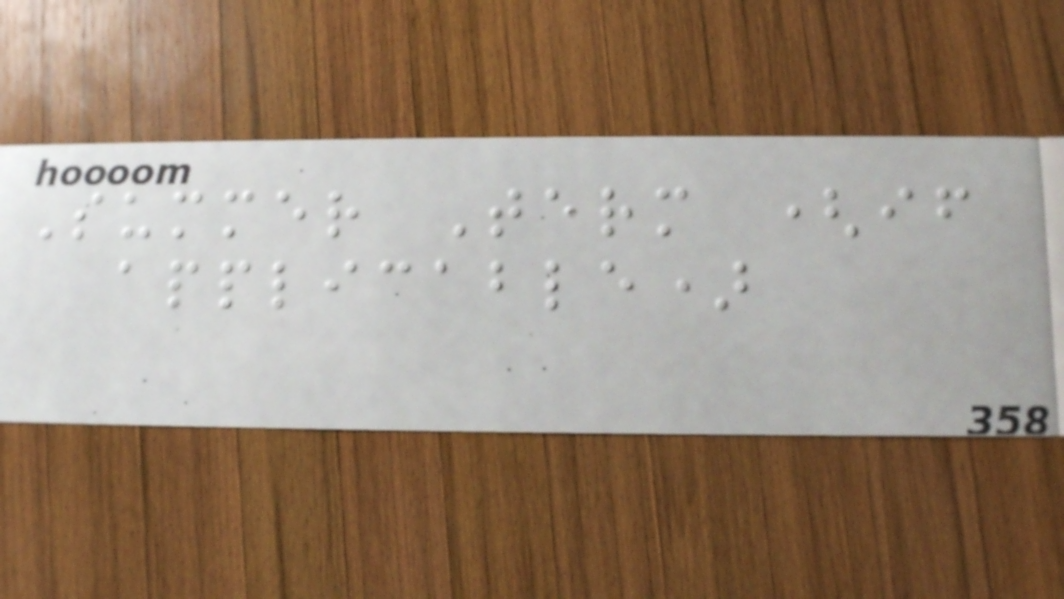Summer Term (if
applicable)
